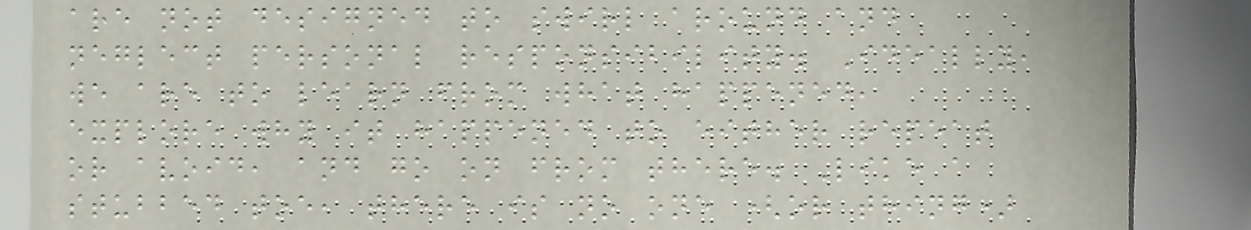are not designed to swirl around and
neglect personal responsibility. Ideally,
we are to learn from what happened,
explore why it happened to either repeat
or avoid, and go on from there. Like a
stubbed toe, there is no one (or thing)
